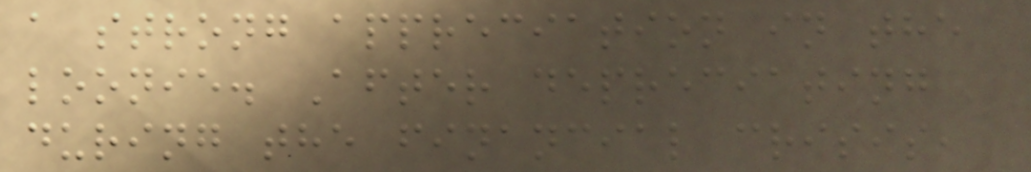a strong appreciation in the
loonie. After depreciating
during the financial crisis,
